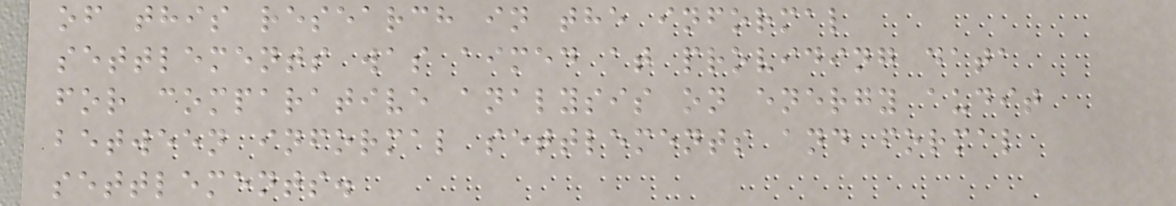of this research in the informal
settlements was aimed at providing data
for comparative analysis on energy audit
between informal settlements and formal
settlements.
